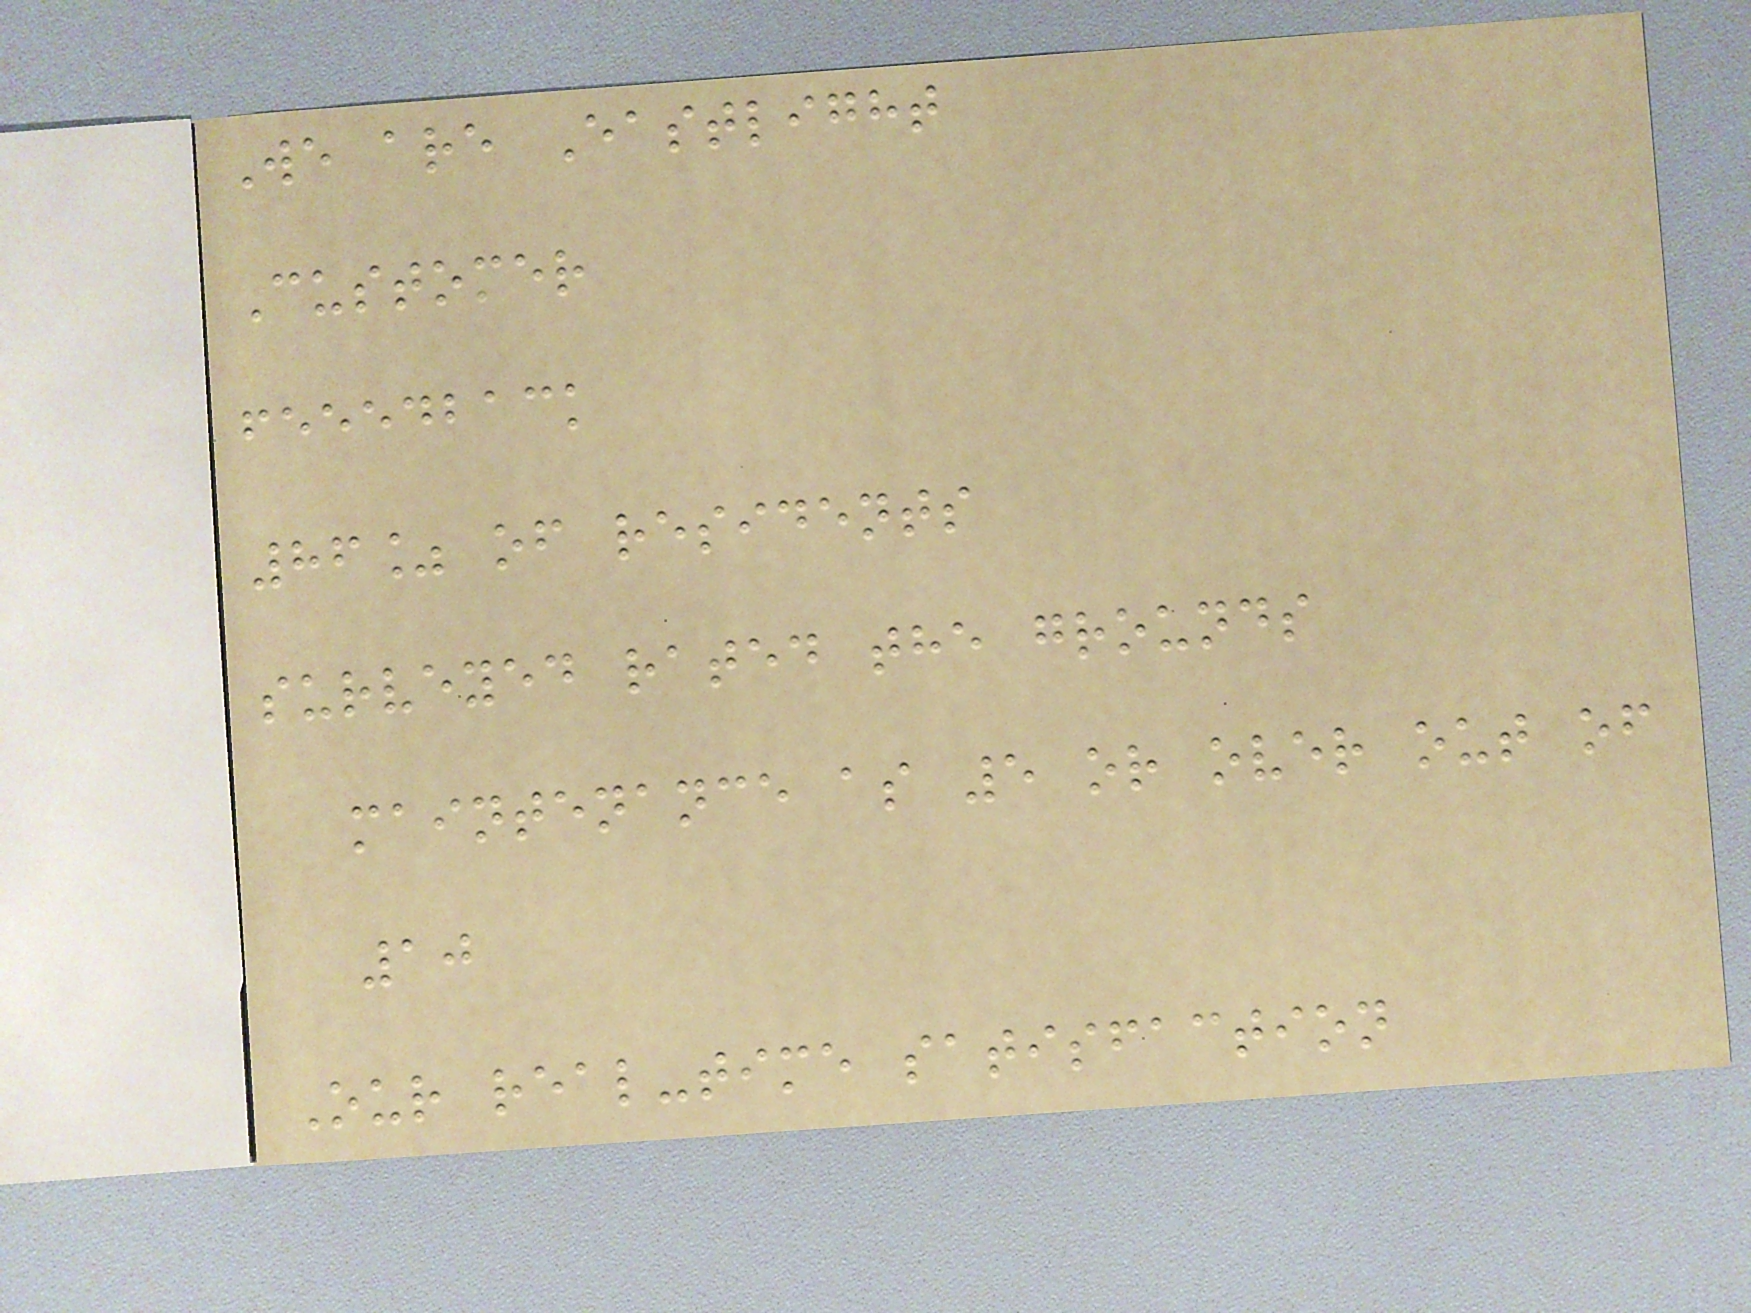We are Eastlight
Customer
feeedback
86% of residents
surveyed rated the grounds
maintenance as 5 or over out of
10
Our real-time satisfaction
